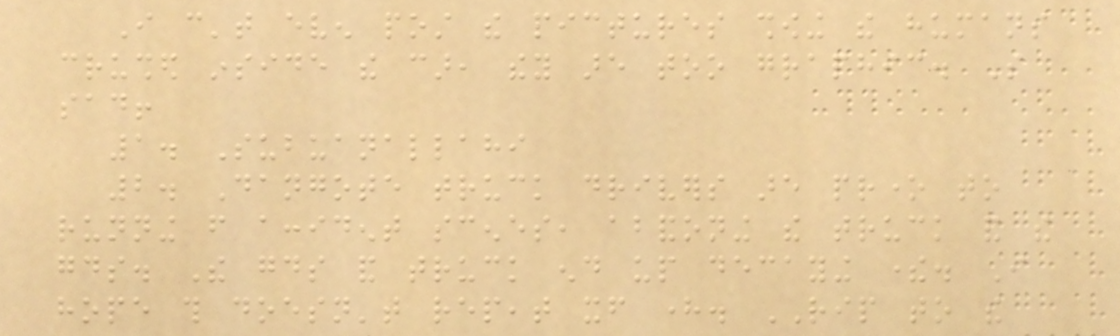I can't even post the pictures showing the humans
crushed inside the car, they are too graphic. So
sad!
1. Subuanallahi
2. Dangote truck drivers are prone to
running from accident scenes, abandoning the truck and the
goods. The goods and truck end up decaying there. I
hope this doesn't repeat itself here. RIP to the
